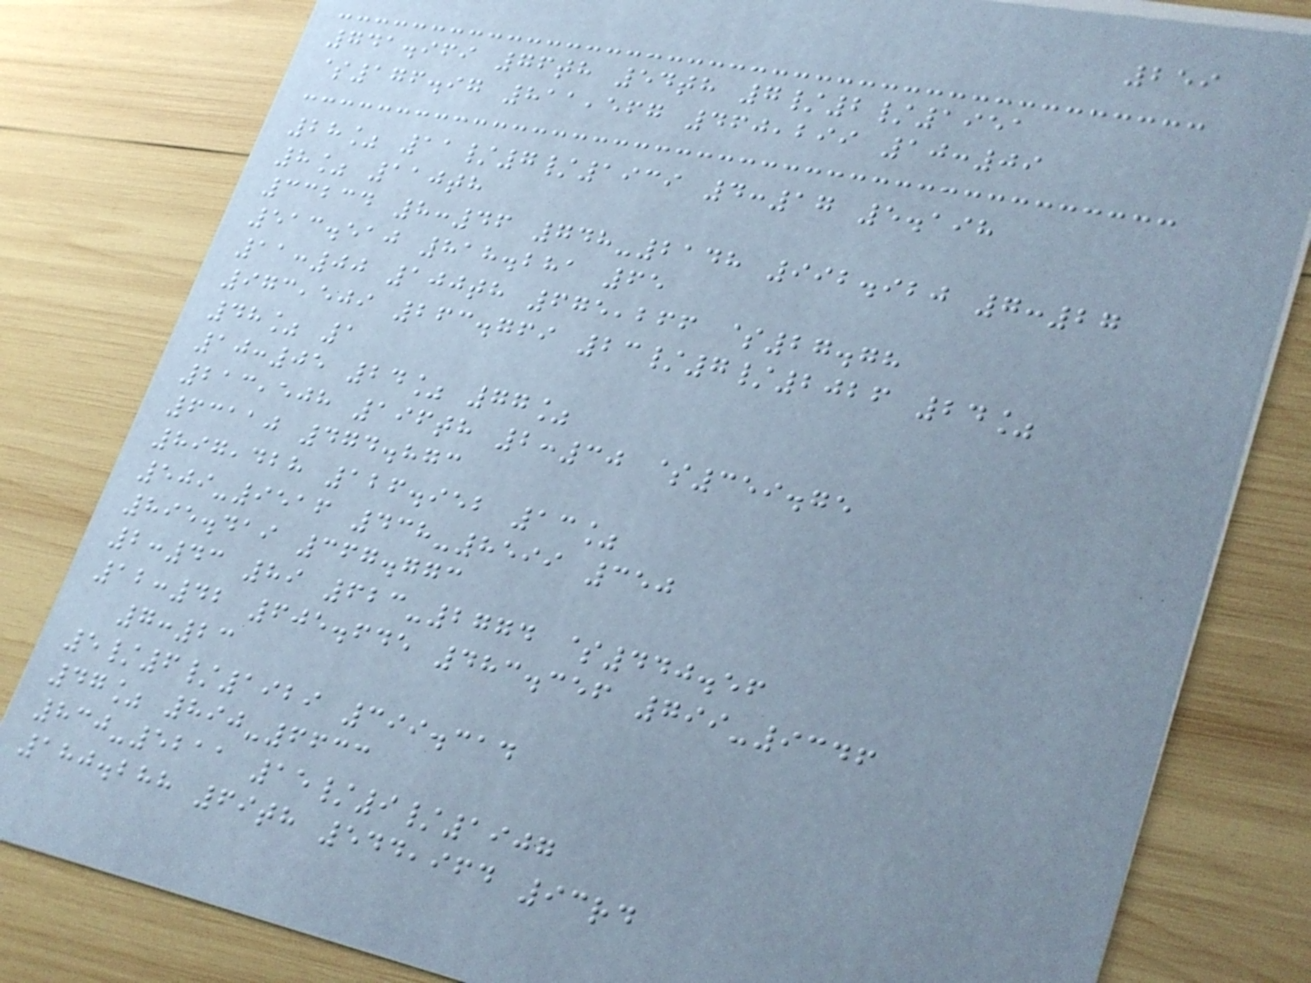259
741.969 76th 54th 7/2/1951
$176.97 811,567 460,299 10:09
28% 11/7/1939 4:17 5.198
8% 110th
33234 8:46 748-2148 992.920 7:27
513.510 818.281 65
11:00 100th 675,266 $27.78
973,509 263.769 23/7/2026 24%
48% 1
10:05 24% 77%
213,508 196th 2:30 $359.75
63110 474.873
897,428 126.952 13%
509-9516 438-8599 350
895.419 367.773
2:43 89 623-2774 $440.56
12:42 605.645 483.356 799-9346
7:23
5/6/1929 399.314
47% 890-6633
830-5211 15/9/1907
180.288 69th 544,964 93rd
